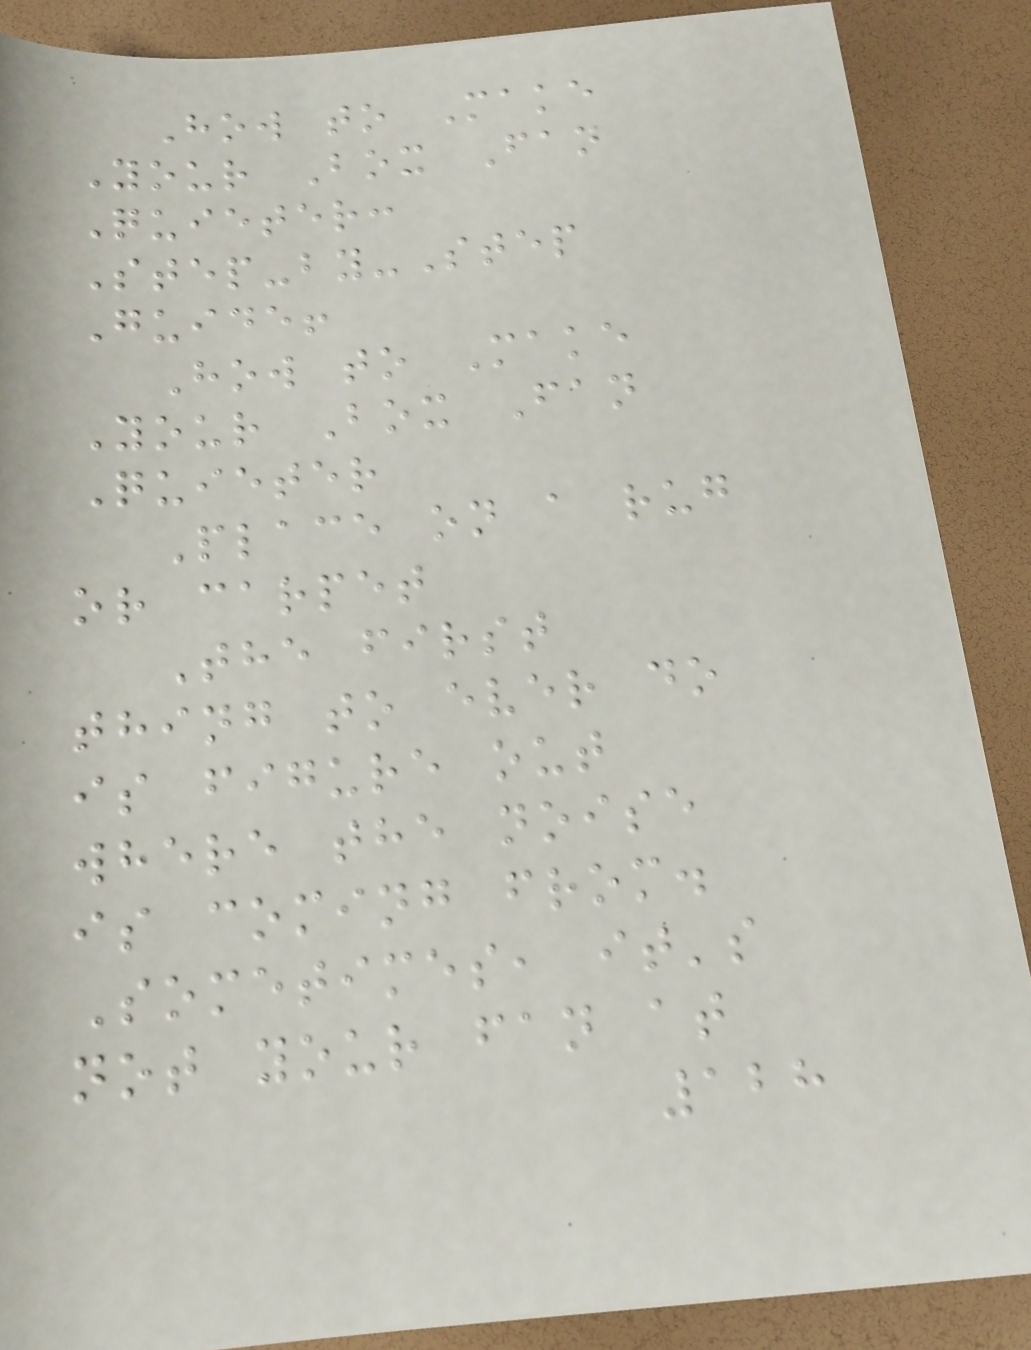How to Make
Your Box Fan
Quieter:
Step-by-Step
Guide!
How to Make
Your Box Fan
Quieter
Place on a rug
or carpet
The first
thing to ever do
is figure out
where the noise
is coming from.
Sometimes, it's
not your fan at
128
